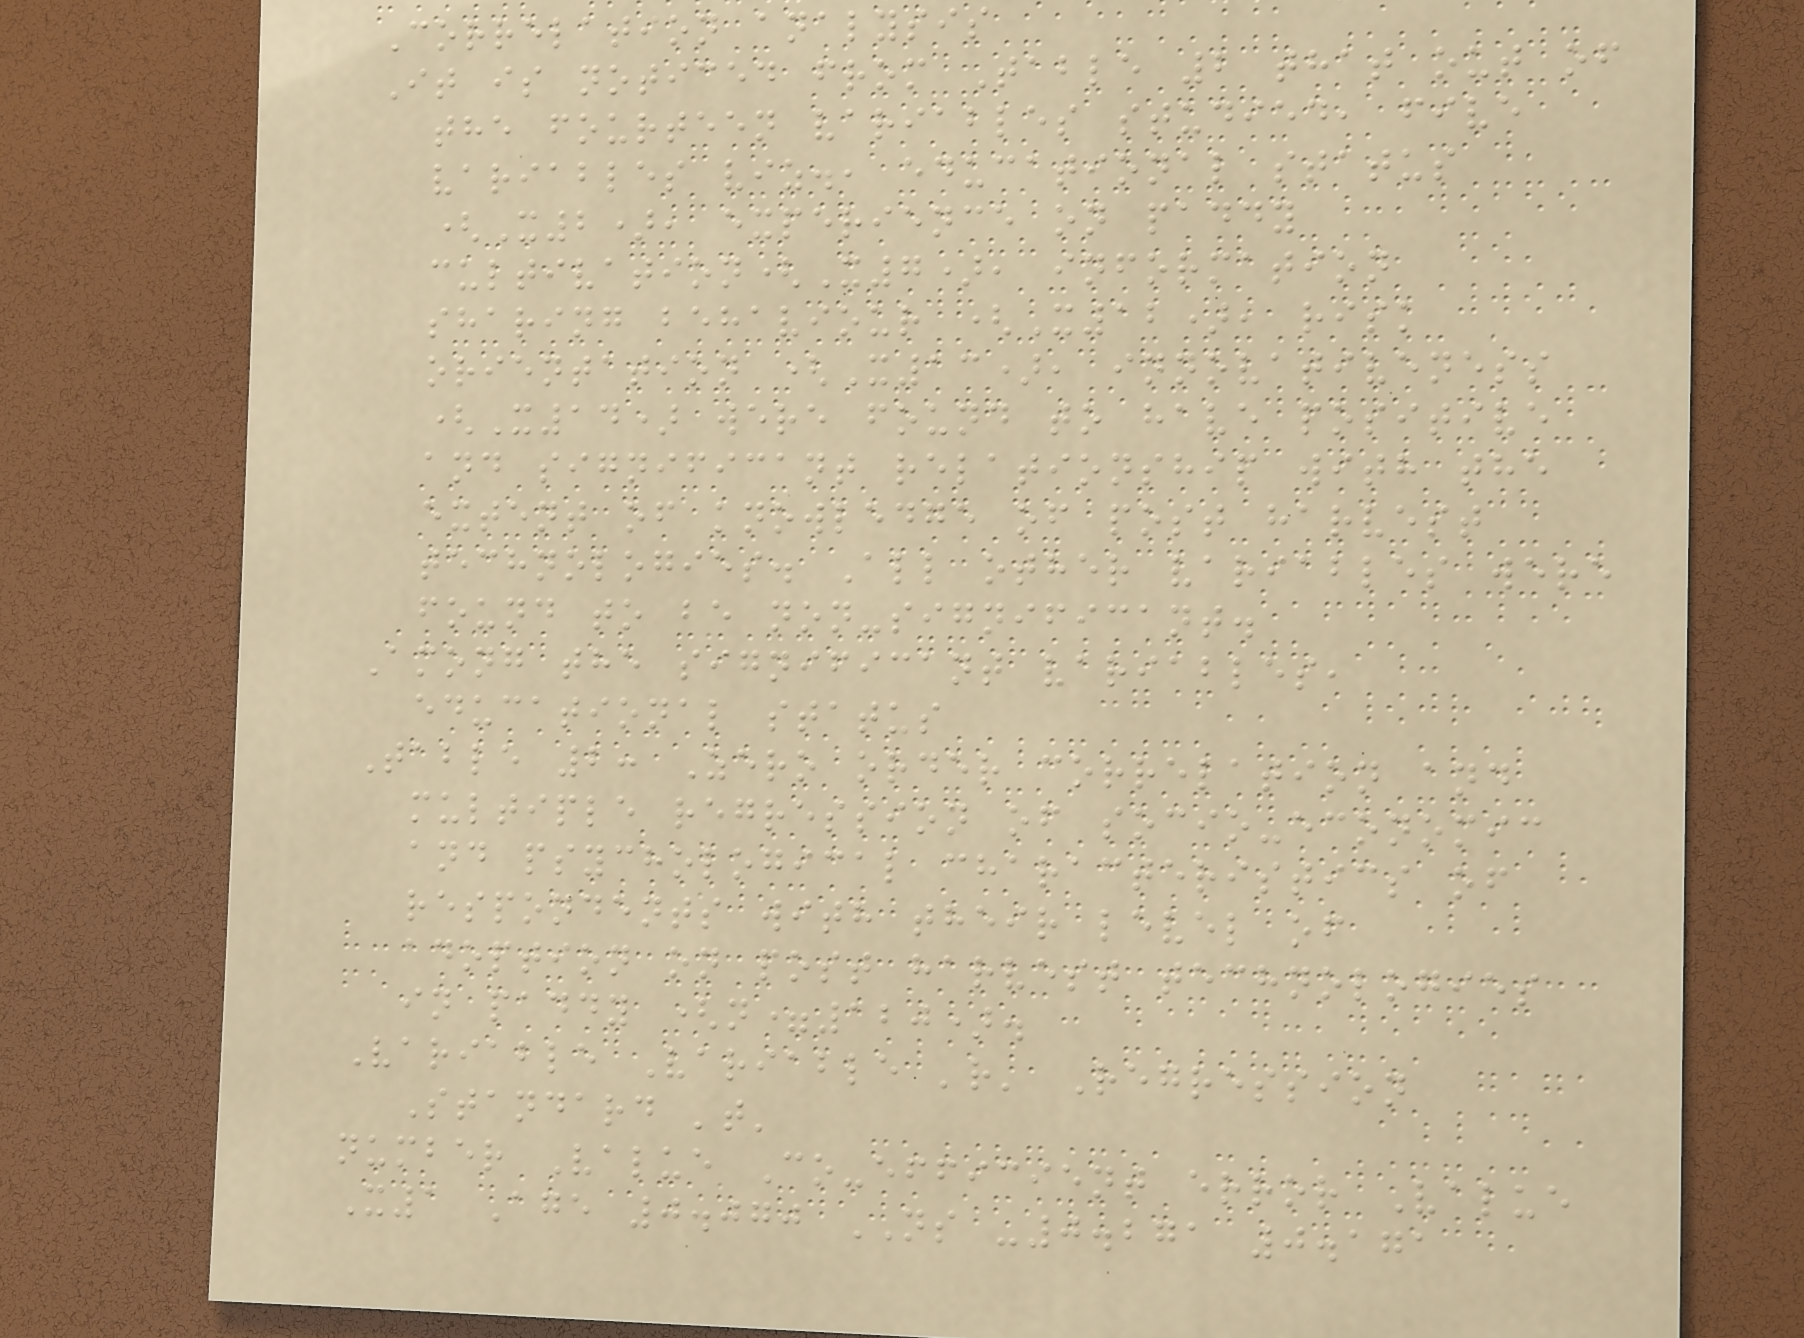Correlation analysis
It is noticed from Table 2 that out of
the fourteen variables studied, five
variables viz., educational status
(X2), experience on paddy
cultivation(X7), information
sharing behaviour (X12), risk
orientation (X13), innovativeness
(X14) were found to have positive
and significant relationship with the
extent of knowledge of post harvest
technologies. All other variables were
found to be non-significant.
Among the significant variables,
educational status
Table 2: Zero order correlation and
multiple regression of socio-economic
and psychological characteristics of
respondents with their level of
adoption on post harvest technologies
in paddy (n=120).
Variable Variable 'r' Regression
Standard 't'
number Value Co-efficient error Value
X1 Age 0.070 NS -0.271 0.171
